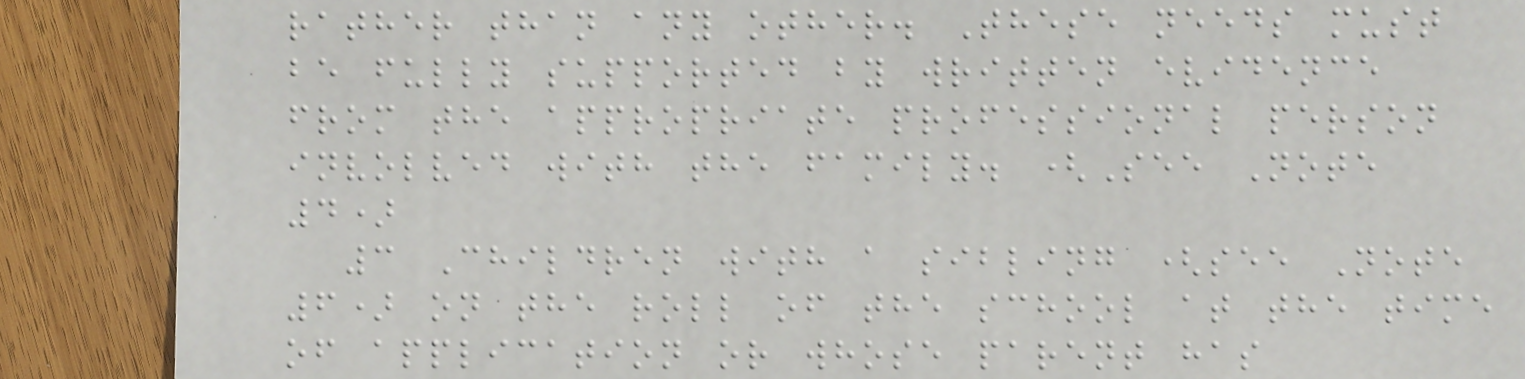rather than any other. These needs must
be fully supported by written evidence
from the appropriate professional person
involved with the family. (See Note
4)
3 Children with a sibling (see Note
6) on the roll of the school at the time
of application or whose parent has
